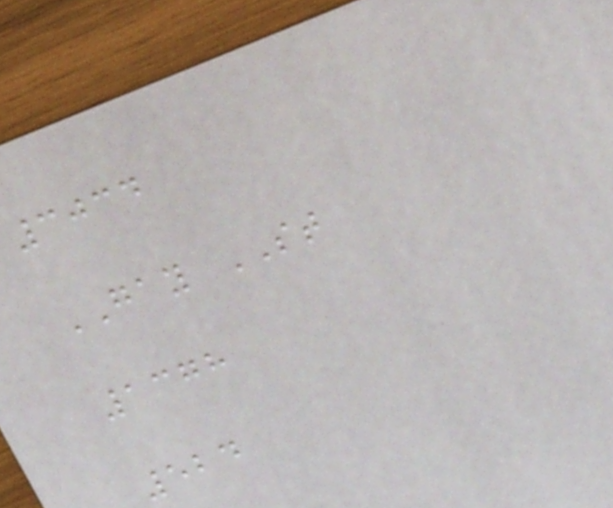3034
GAY ST
1378
524
